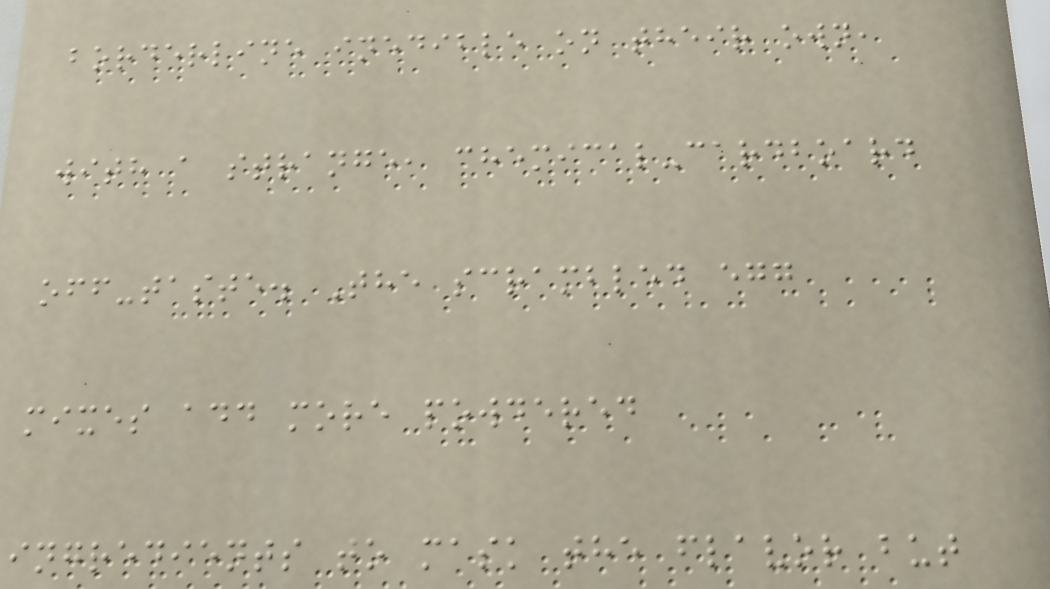borderline inedible on their own,
with a strange, chemical-cardboard
off-taste. The scrambled egg
mixes add more powdered
ingredients to mask the flavor but
